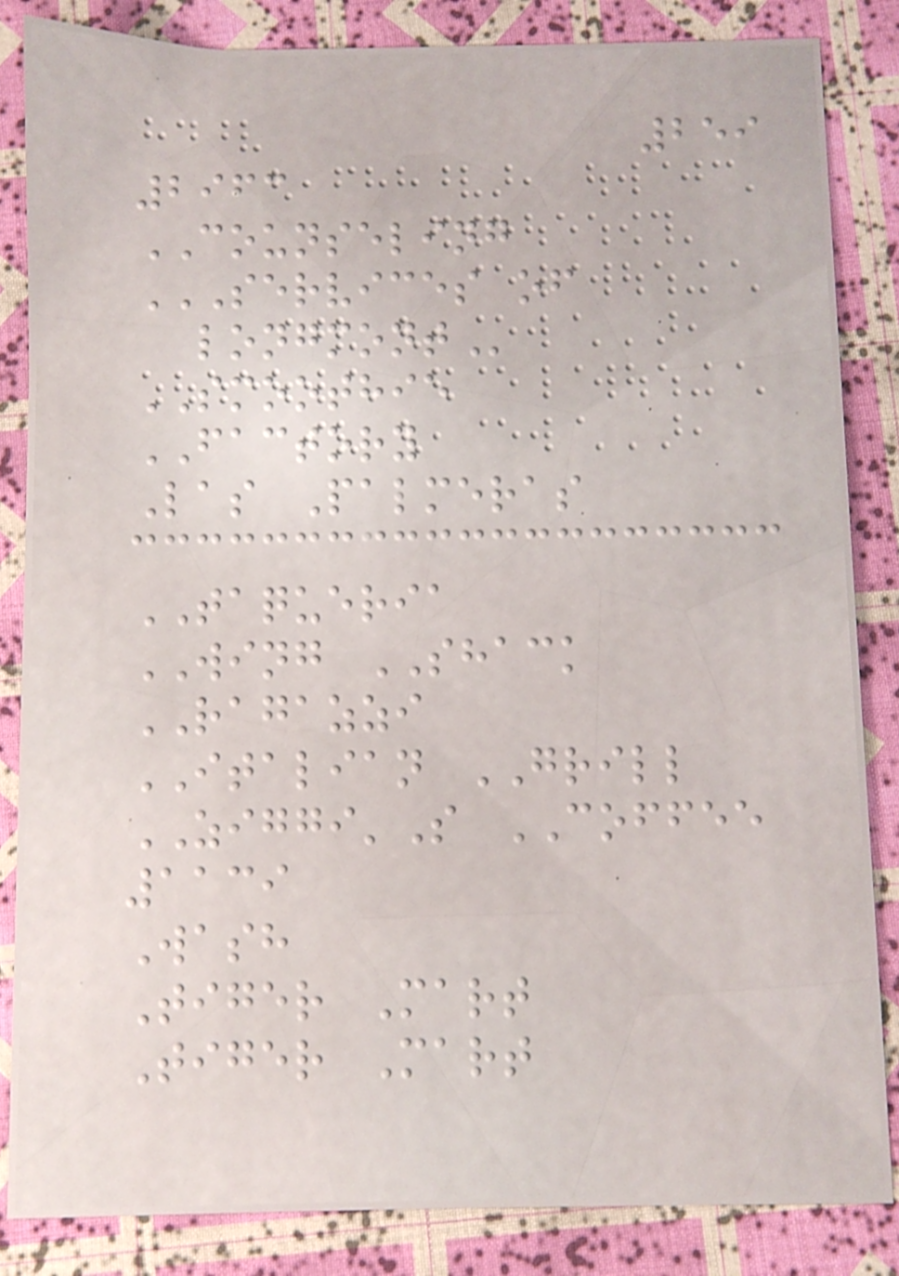259
2963
COUNSELING
SERVICES OF
LONGMONT
SMOOTHIE
FACTORY
Las Palmeras
TAQUERIA
WING SHACK
RAGAZZI
ITALIAN GRILL
ZIGGI'S COFFEE
1139
Wash
Tiger Mart
Tiger Mart
